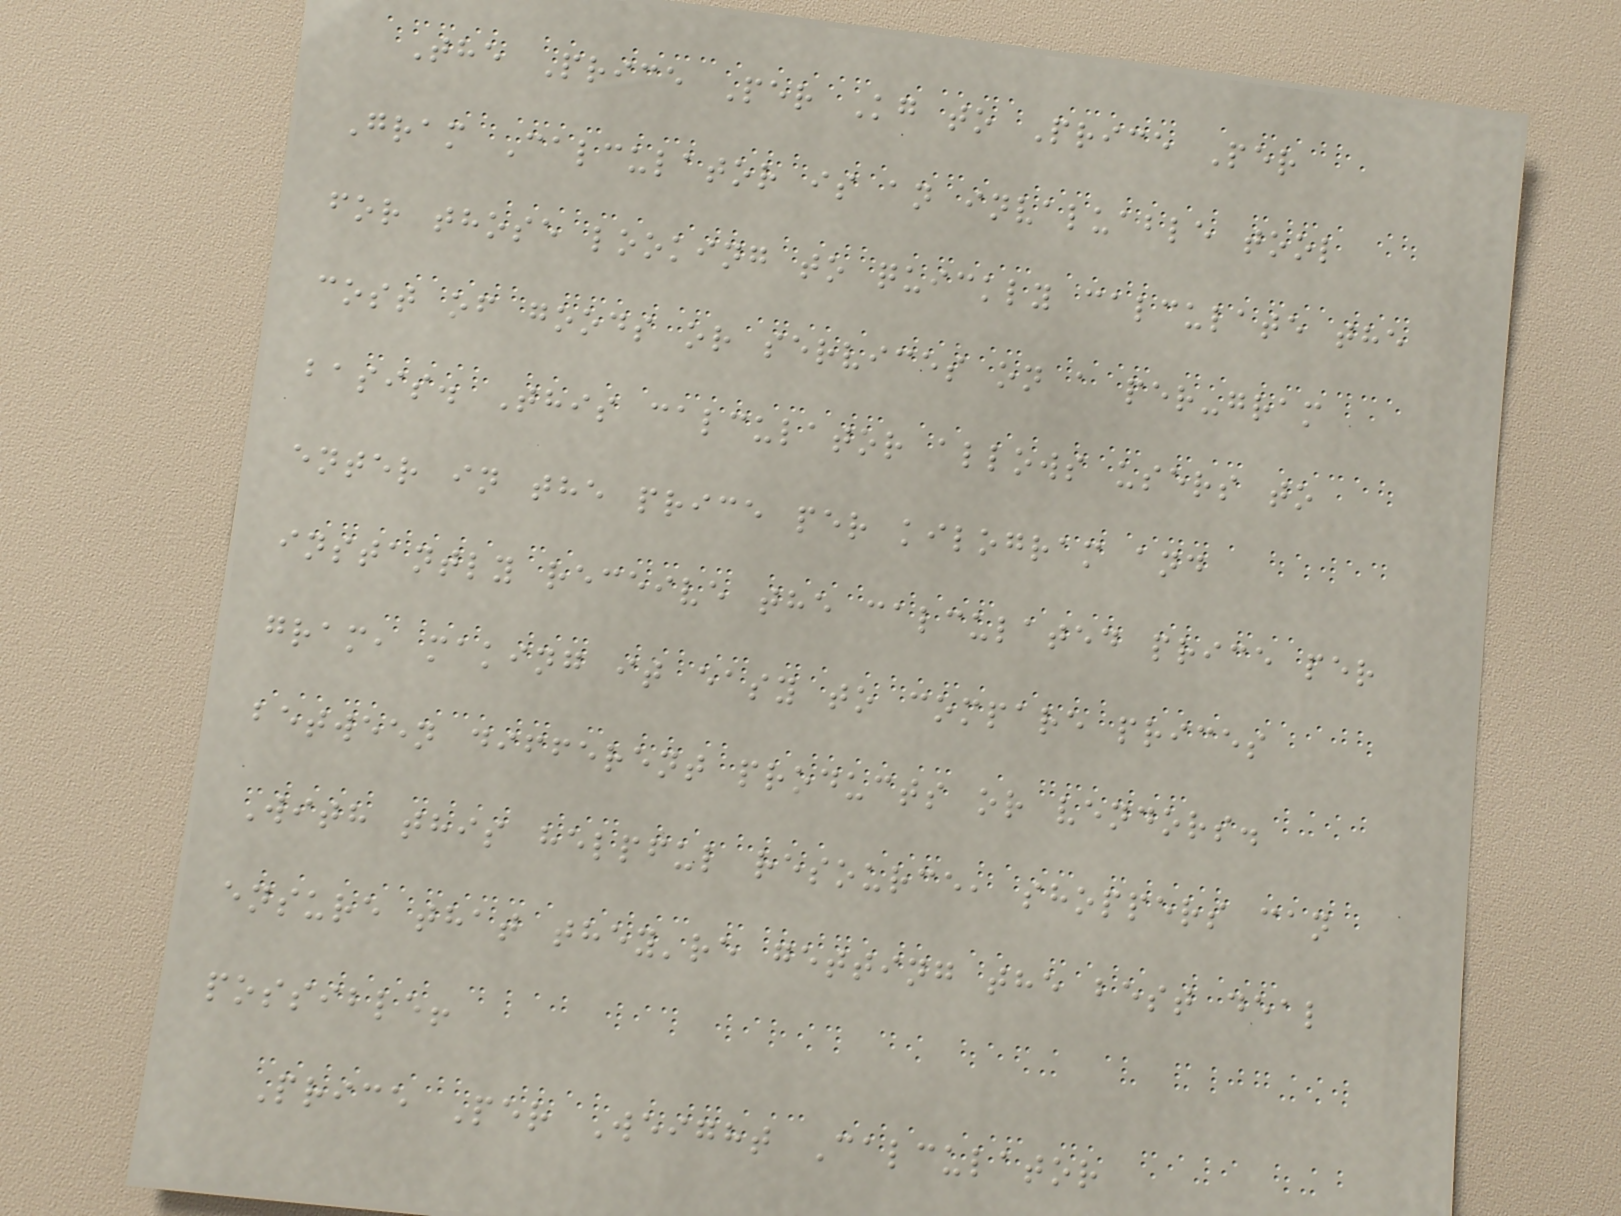The Price Per Kg to Price Per
Gram Calculator is an invaluable tool
for those looking to quickly calculate the
cost of goods or services on a per-gram
basis. This calculator allows users to
enter in the price per kilogram and
instantly receive the calculated price per
gram, making it easy to compare prices
between different products or vendors.
With this helpful resource, shoppers can
ensure that they're getting the best deal
possible!
Price Per Weight Calculator
